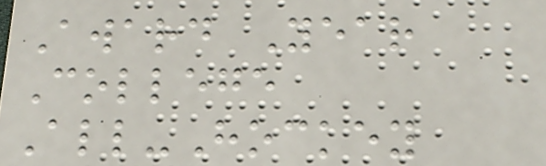Award Year
College
All-Hockey
